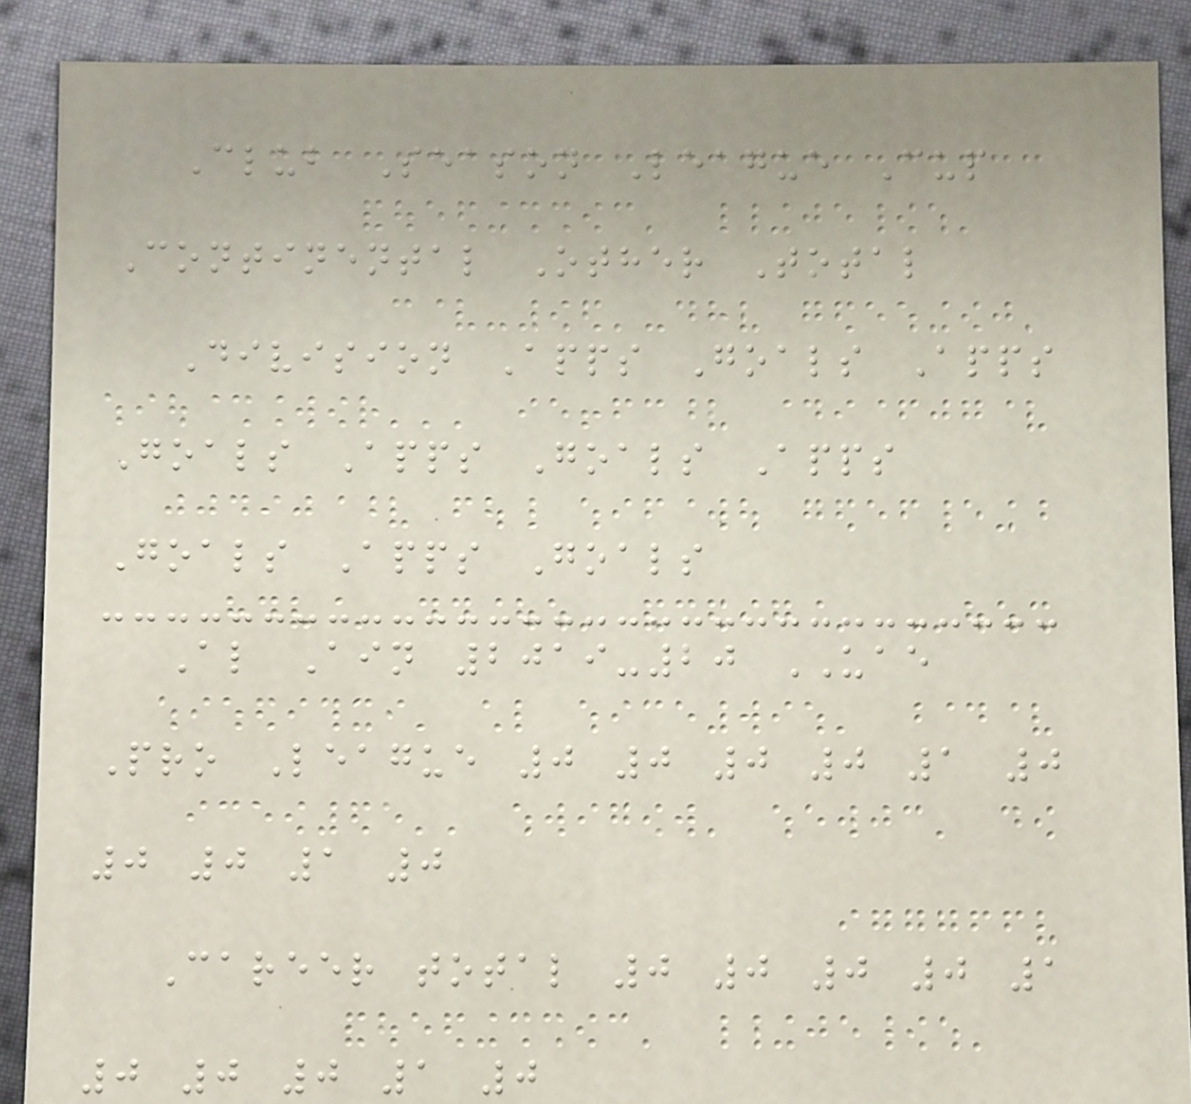Club Season League Cup
Continental Other Total
Division Apps Goals Apps
Goals Apps Goals Apps
Goals Apps Goals
Al Ain 2019-20 UAE
Pro League 0 0 0 0 1 0
0 0 1 0
Career total 0 0 0 0 1
0 0 0 1 0
